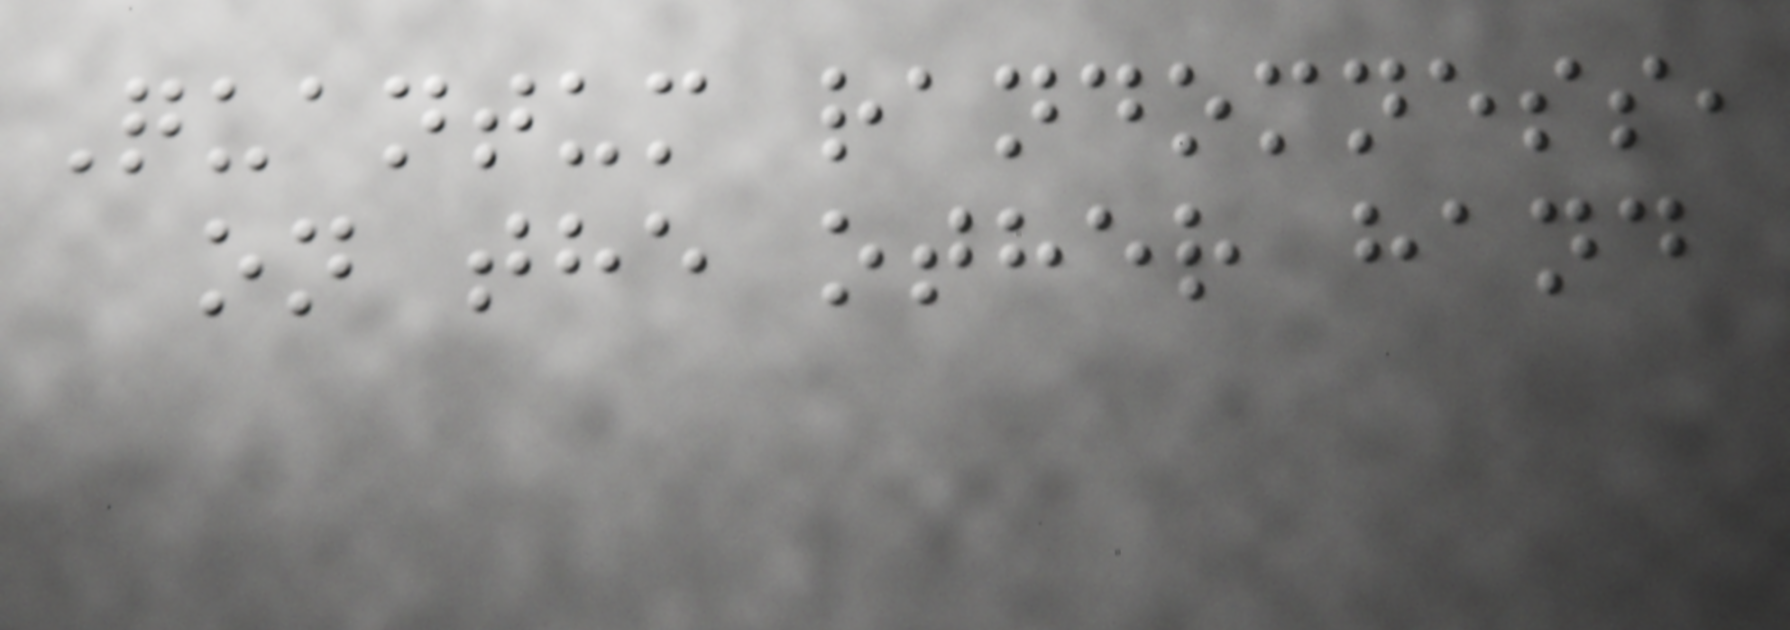Quantum randomness,
on the other hand
